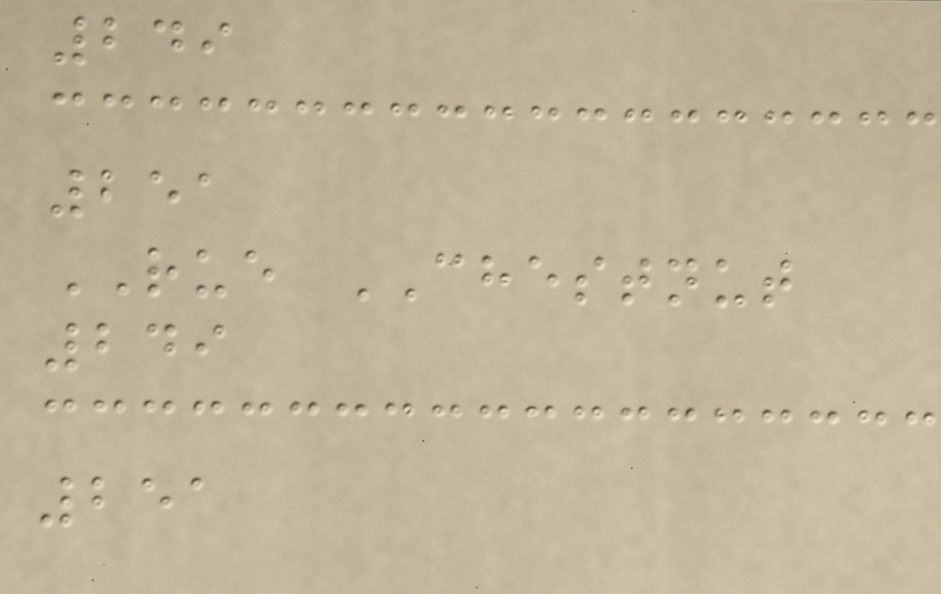249
251
RUE CHESTNUT
249
251
